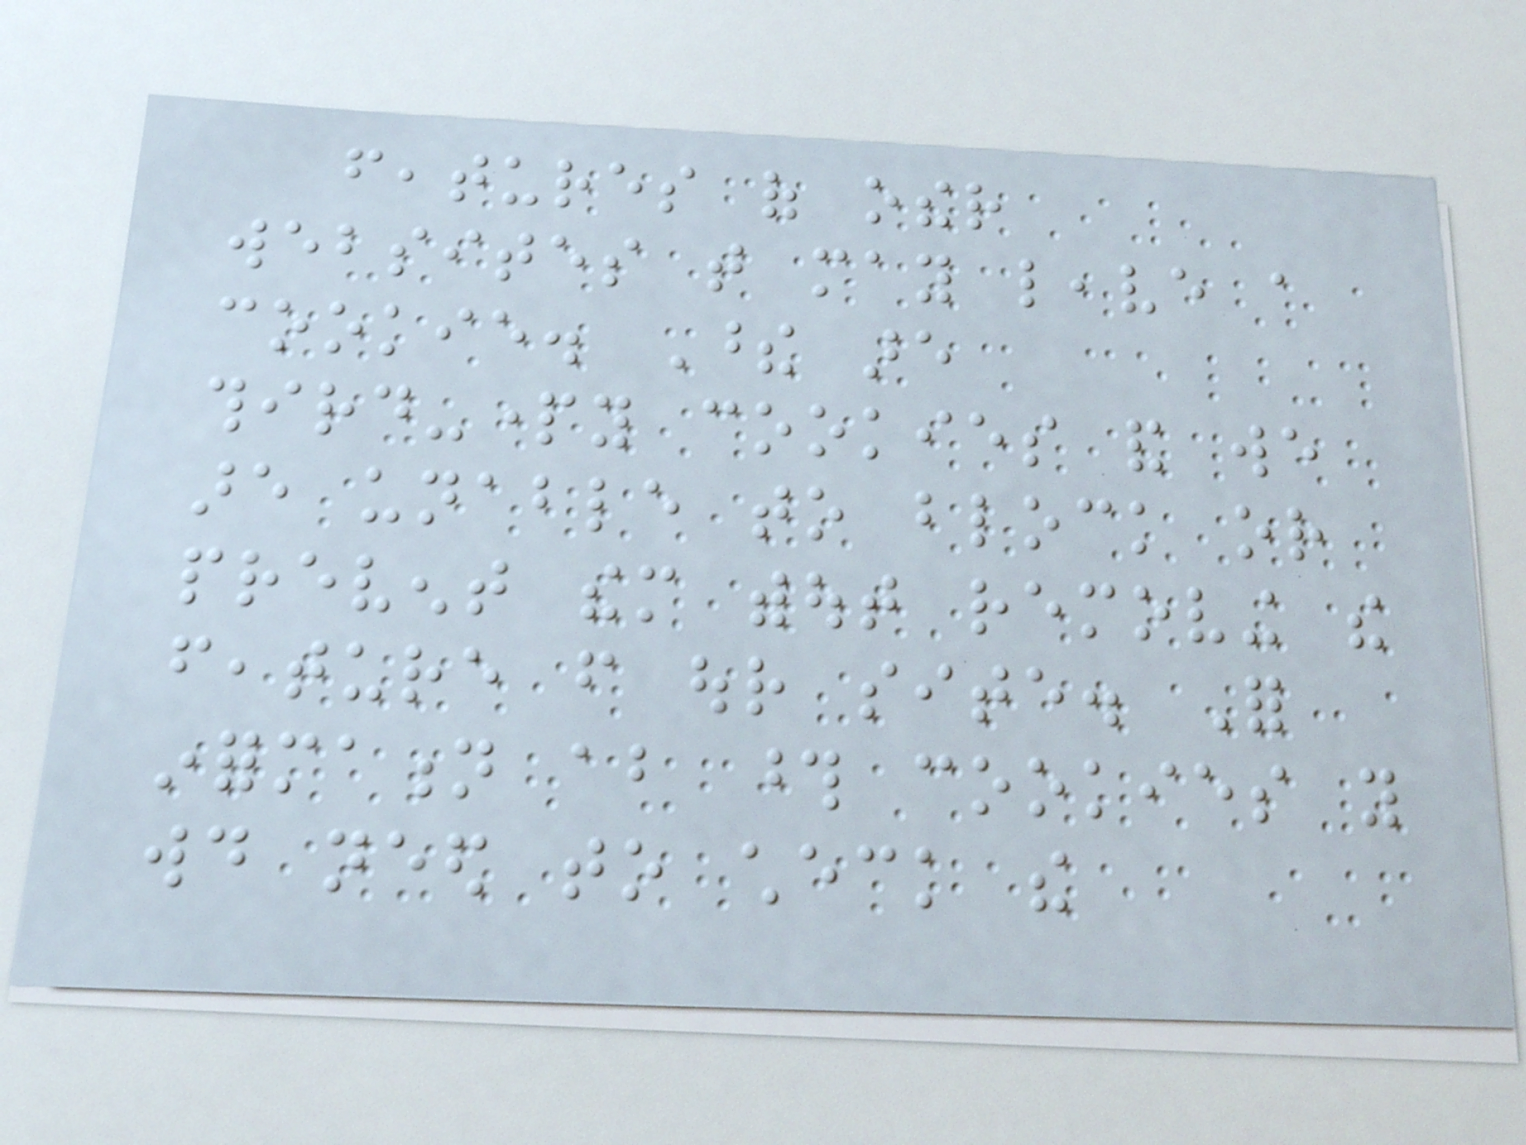features of other
websites that may leave a
cookie. These are
third-party cookies and we
are unable to block or
prevent them without removing the
feature from our site. For
information about those cookies you
would need to check the
